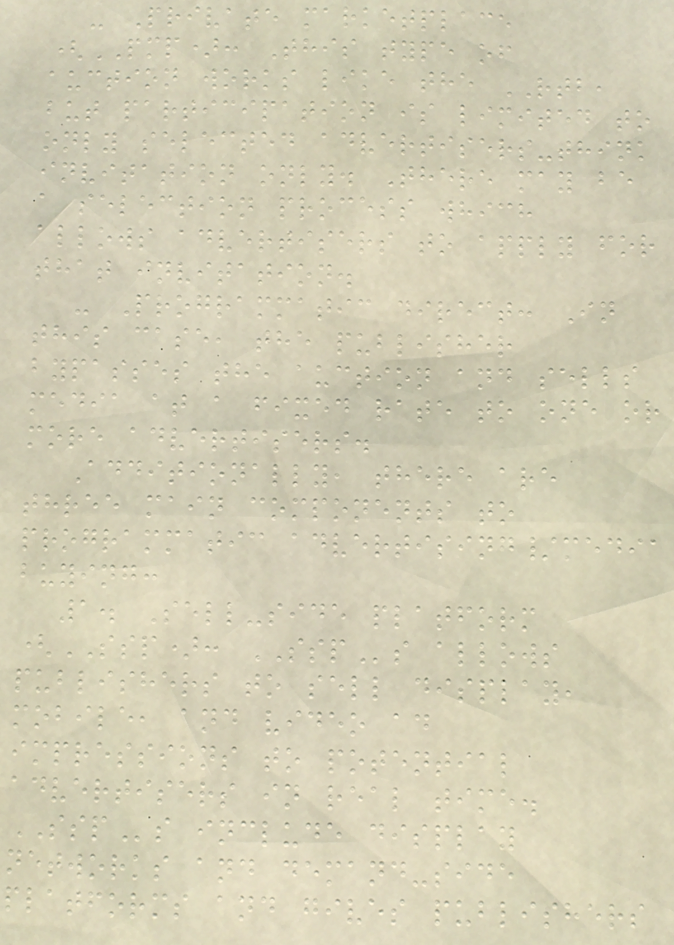- Private marketplace
(PMP): This type of
auction works like the RTB,
but participation is limited to
only selected advertisers-think
invitation only. There may be
a selection process which
allows advertisers to apply for
that invitation.
- Programmatic direct: In
this case, the publisher
bypasses the auction and sells
media at a fixed rate to one or
more advertisers.
Additionally, there are
three main components to
programmatic advertising/media
buying:
1. Sell-side platform
(SSP): SSPs allows
publishers to sell display,
mobile, and video ad
impressions to potential
advertisers in real time.
SSPs include display
networks and demand-side
platforms and gives publishers
